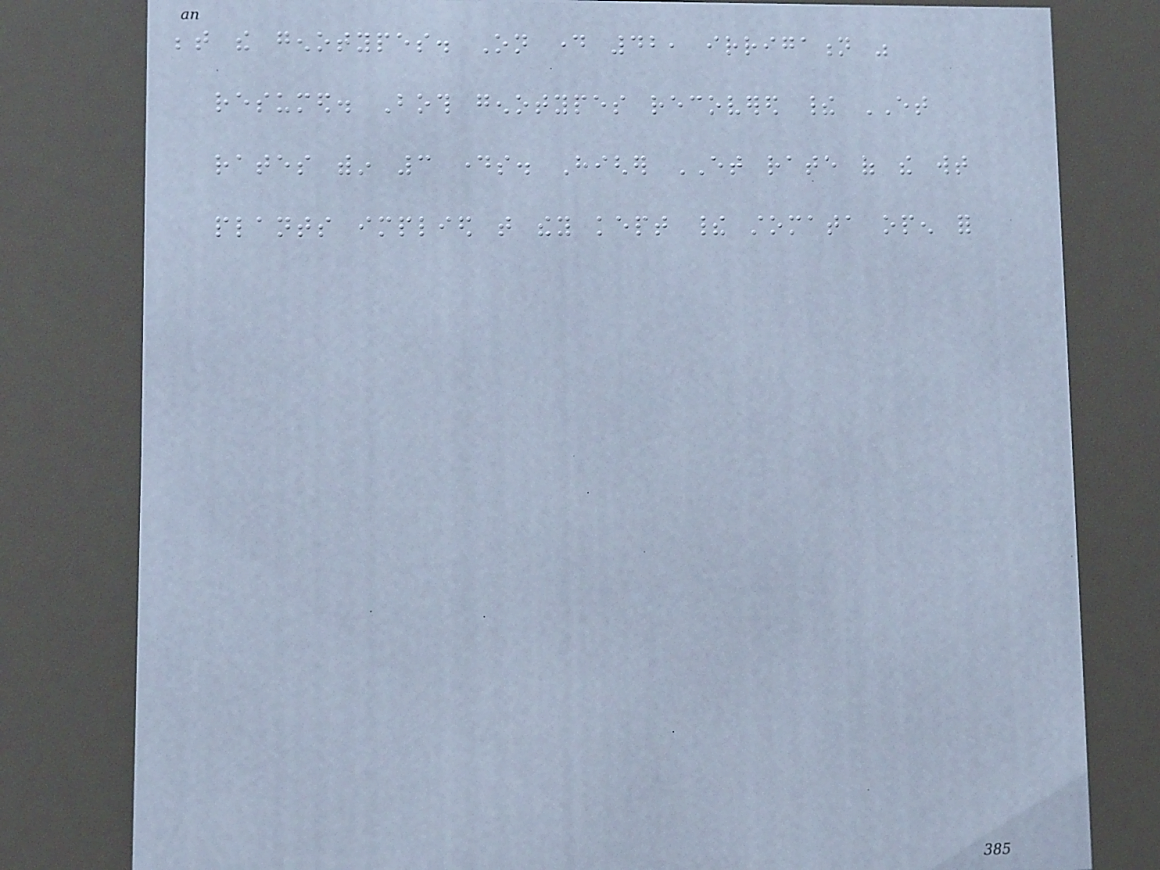between the genotypes. On day 42, irrigation was
resumed. Both genotypes recovered their ET
rates within 3 days. Higher ET rate of the wt
plants implied that they kept their stomata open for
